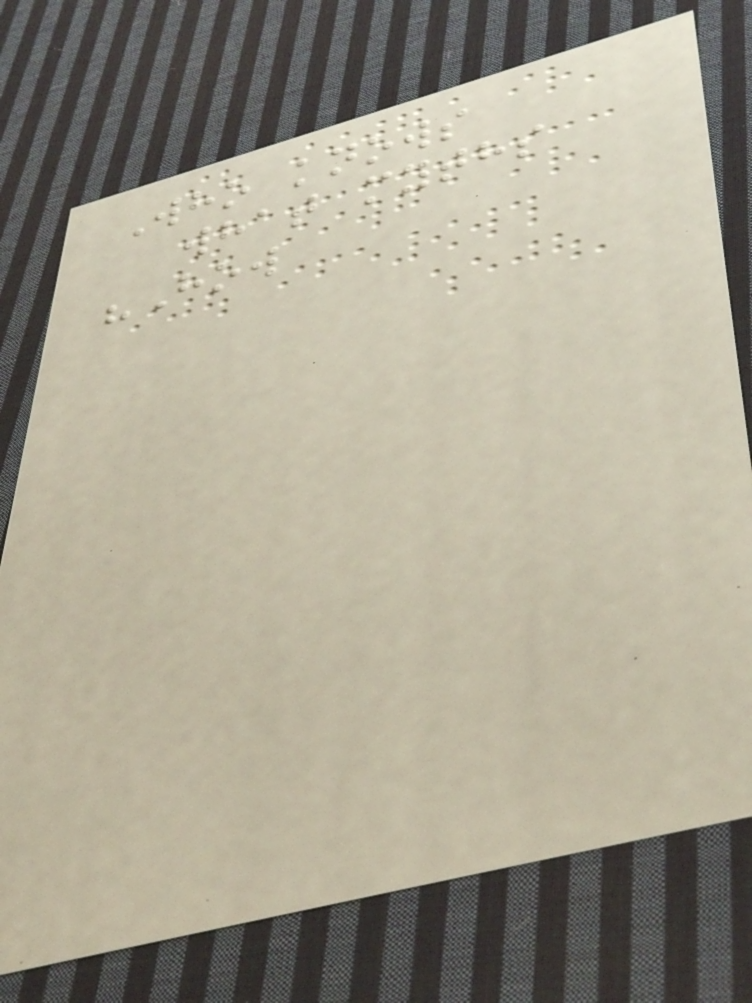Who knows
what myths
"How
